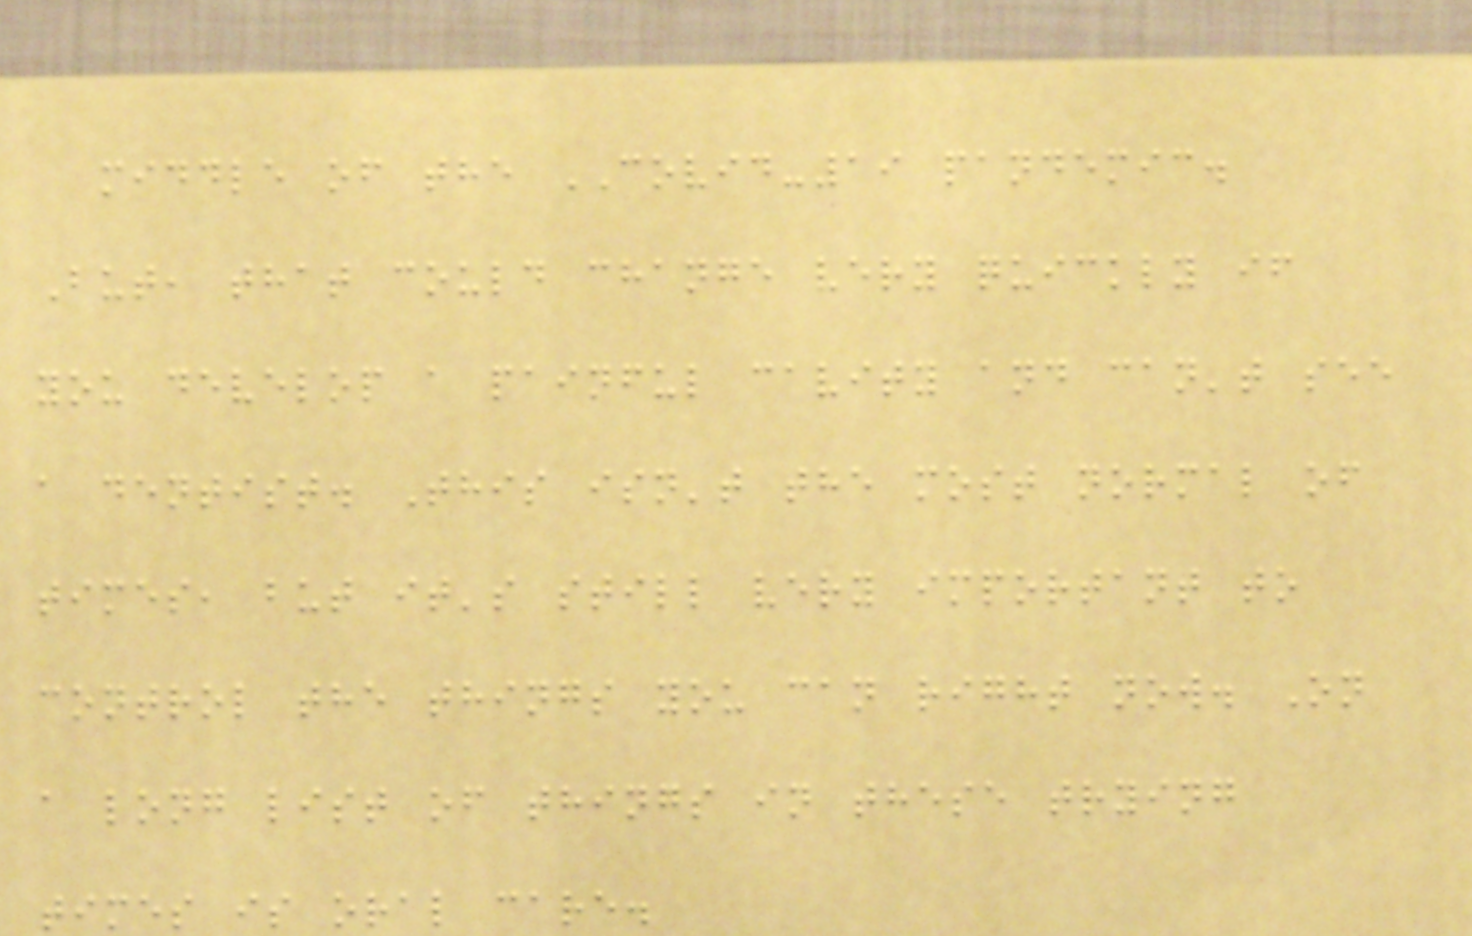middle of the COVID-19 pandemic.
But, that could change very quickly if
you develop a painful cavity and can't see
a dentist. This isn't the most normal of
times, but it's still very important to
control the things you can right now. On
a long list of things in these trying
times is oral care.
